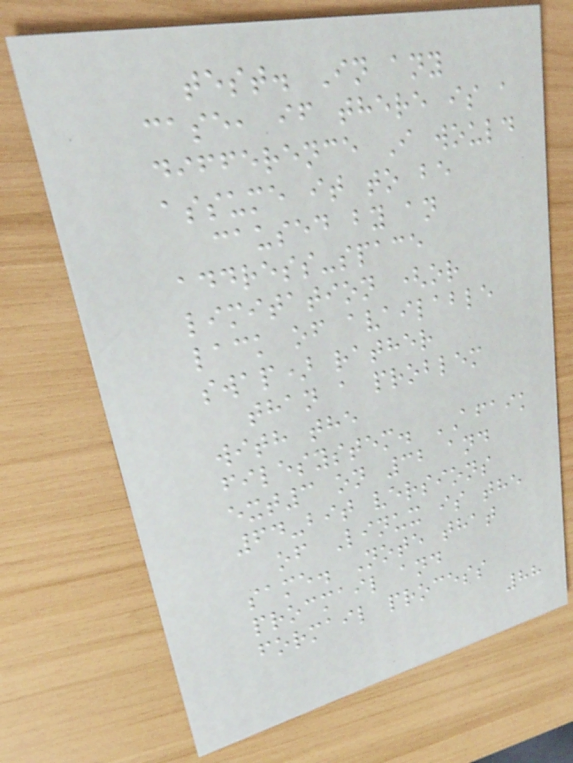test. In any
case, if there is a
difference I would
assume it to be
caused by an
address-space
limitation (or
lack of available
swap) rather
than a problem
with the
filesystem. AFAIK
ext3 on 32 and
64-bit versions
of Linux is the
same. Note that
procmail and
formail process
88
